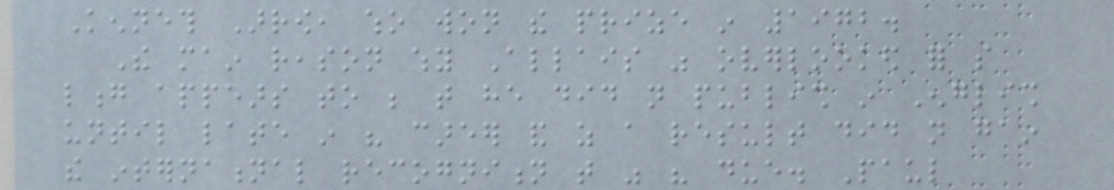Kenneth Arrow, who won the prize in 1972.
The main reason why Allais was overlooked for so
long appears to be that he did not publish in English
until late in his career and as a result did not gain
the international recognition that was his due. Paul
